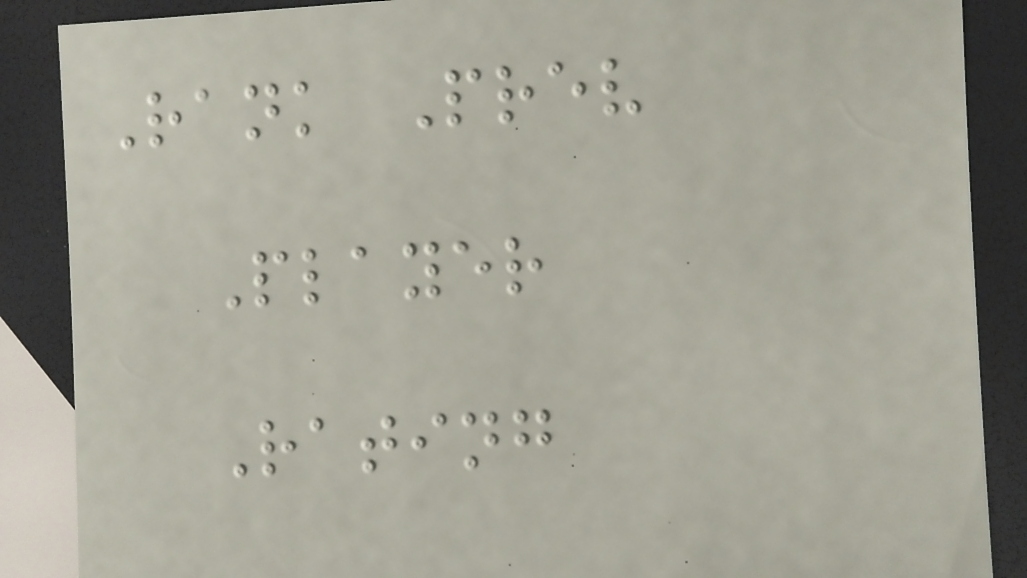Rank Prev
Player
Rating
